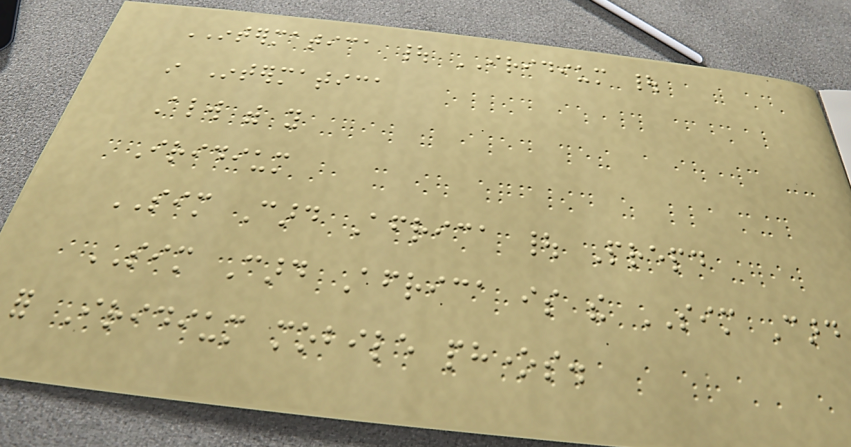INTERMATICA | IRIDIUM |
in Intermatica
Always with you
Iridium
SIM Card Africa | Prepaid
SIM Card Africa is the SIM Card
for Iridium mobile phones.
